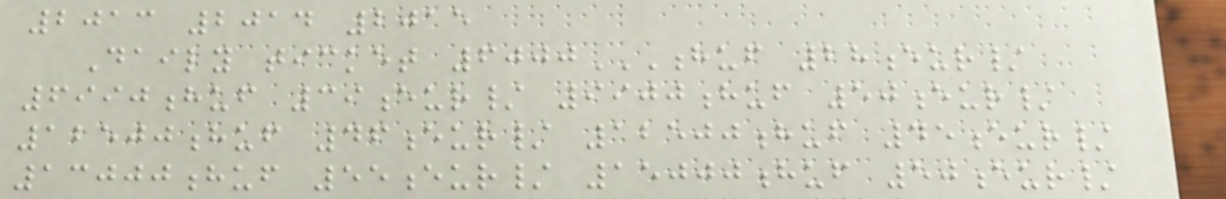2013 2014 2015
Daily ticket 6000HUF 28EUR/
6990HUF 39EUR/ 9900HUF 50EUR/
12500HUF 46EUR/ 12500HUF 45EUR/
13000HUF 55EUR/ 15000HUF 50EUR/
